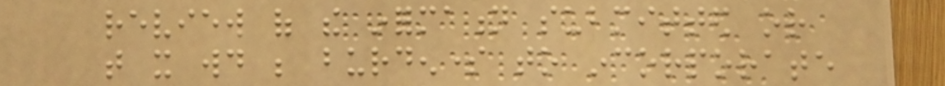review of the information submitted or
that it would be burdensome to incorporate
